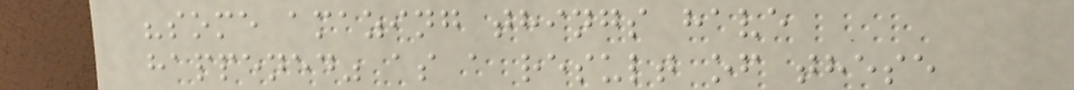"some amazing things have
happened" as a result of these
